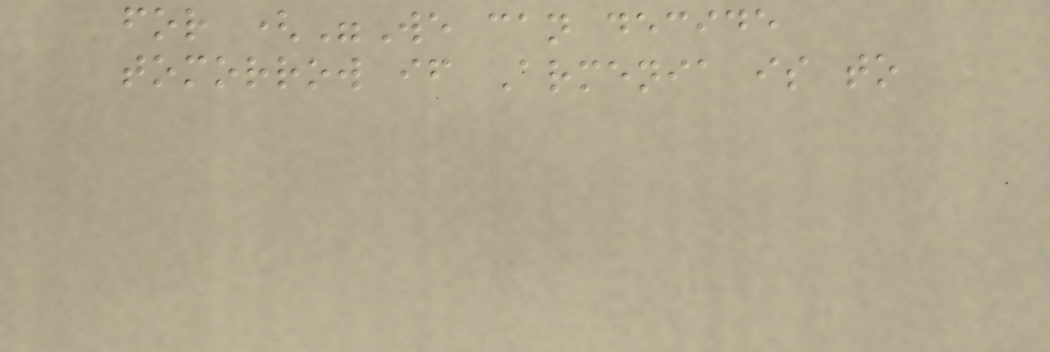for ("We can decide
tomorrow if Armenia is to
